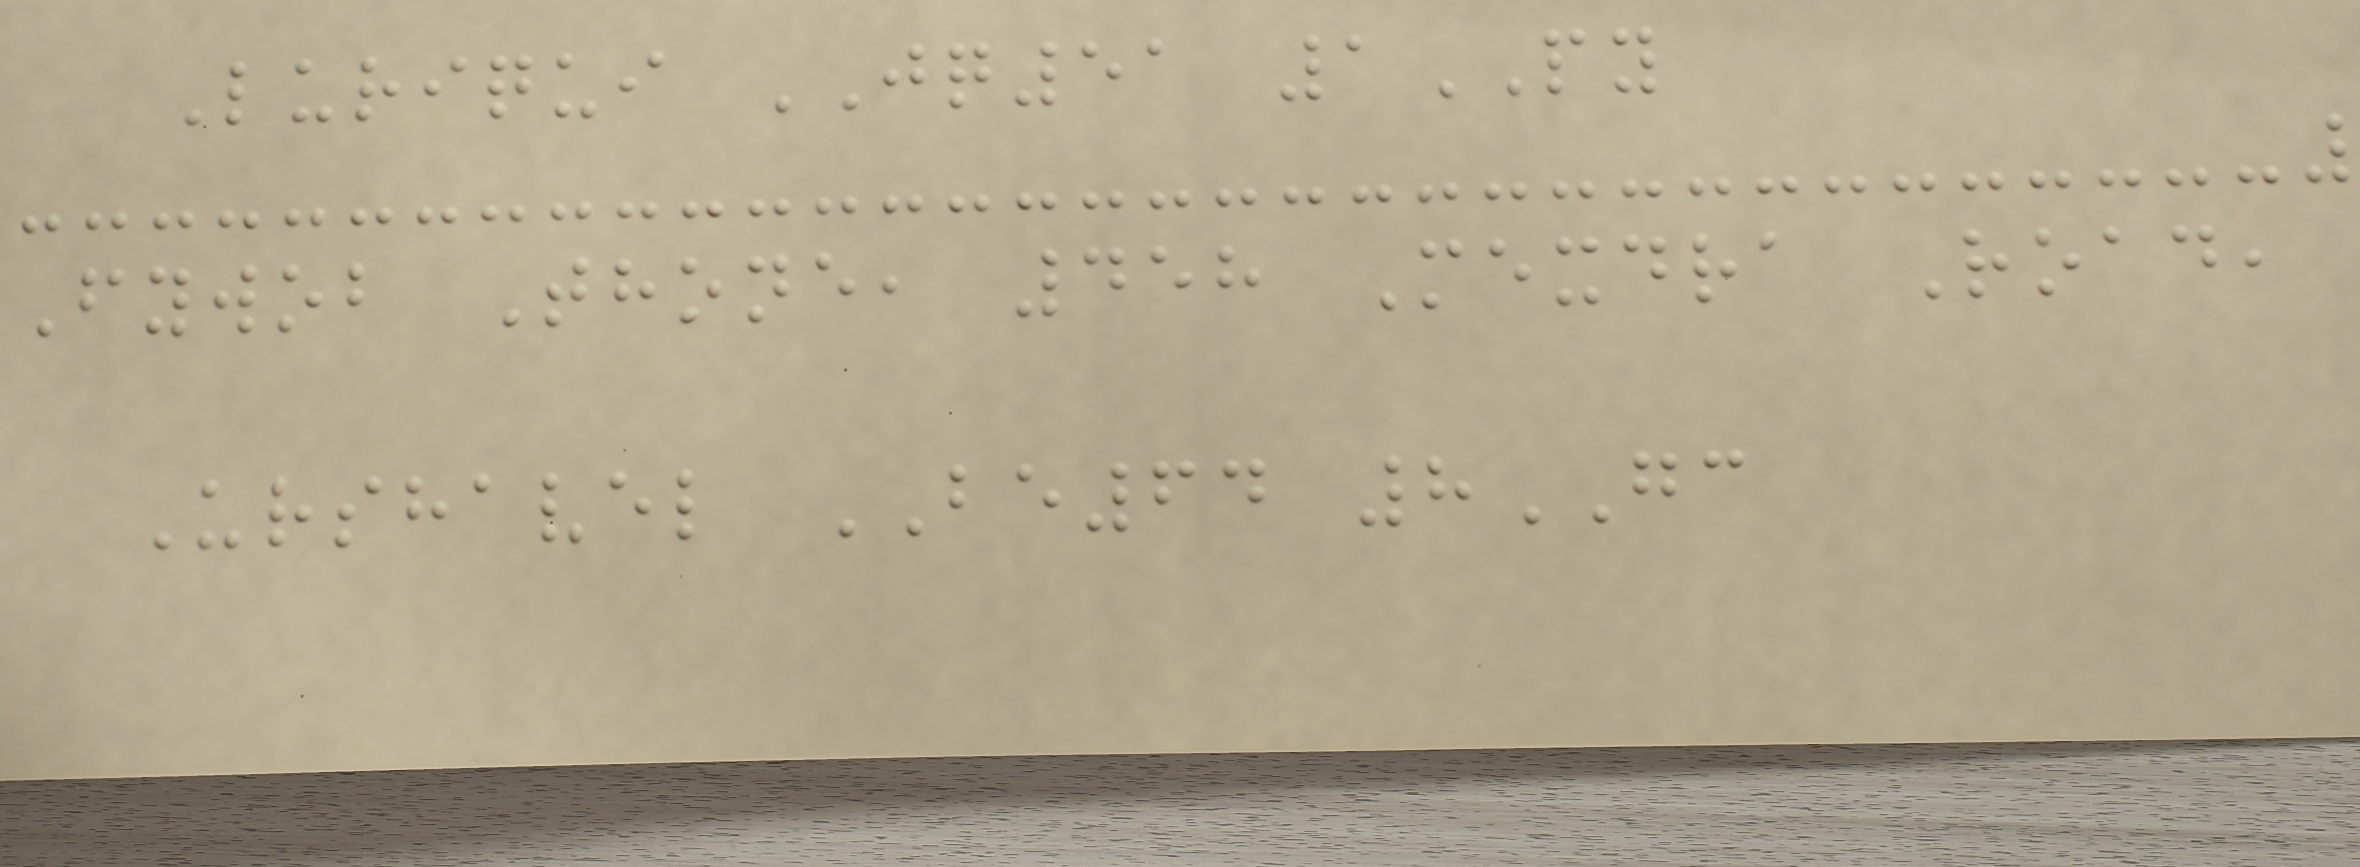Luriqui JQ51 1PY
Fywob Thone, 458 Mexdra Road,
Urshavel BE64 8GC
